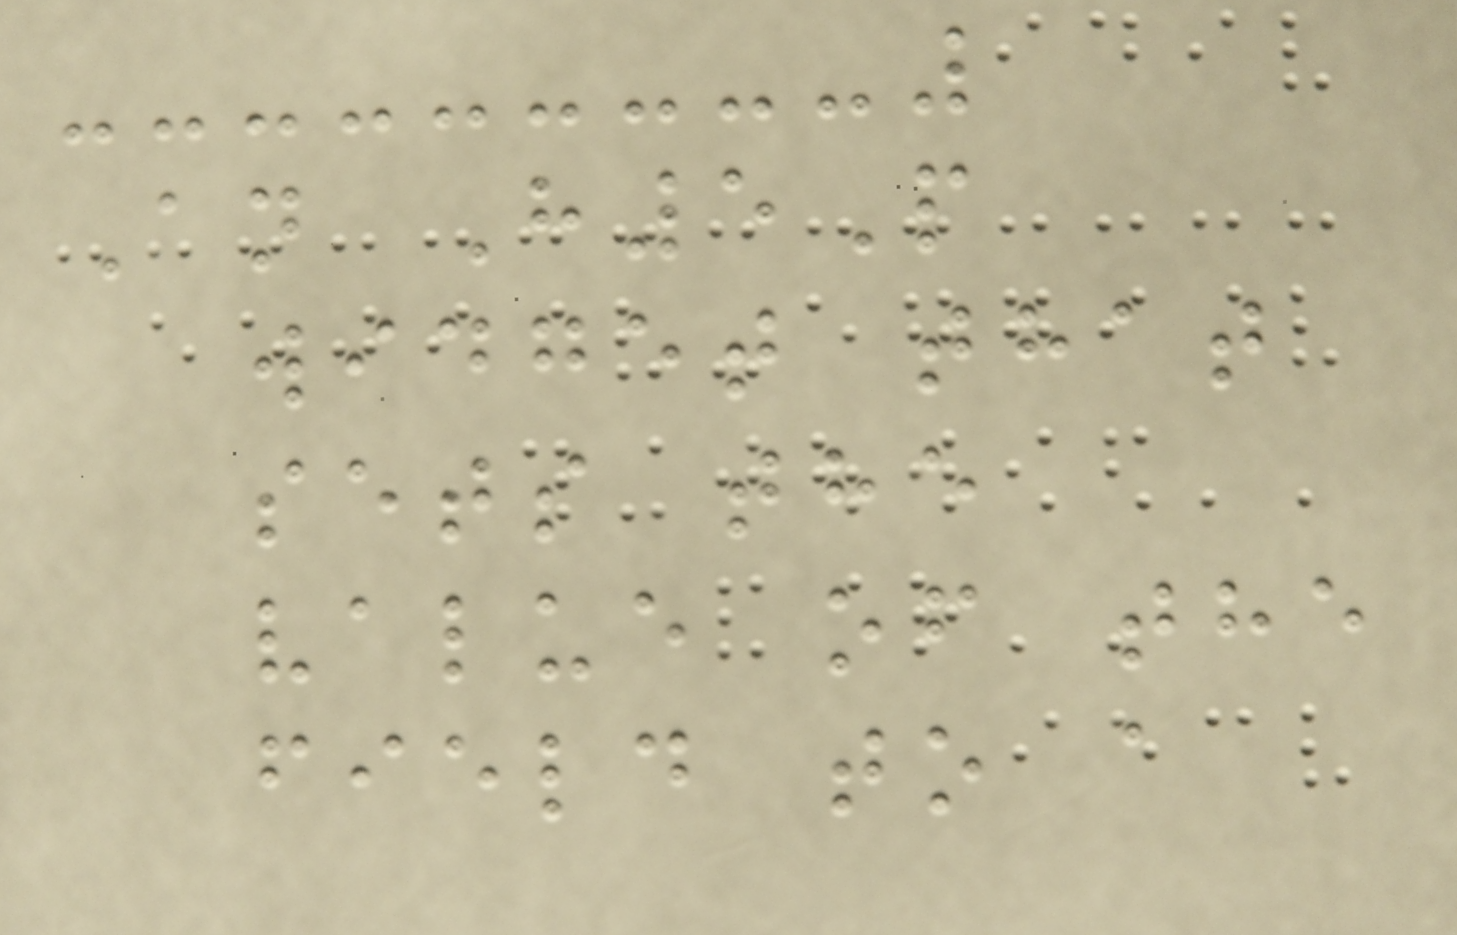An H5P
widget that
sets the
value of the
field to a
